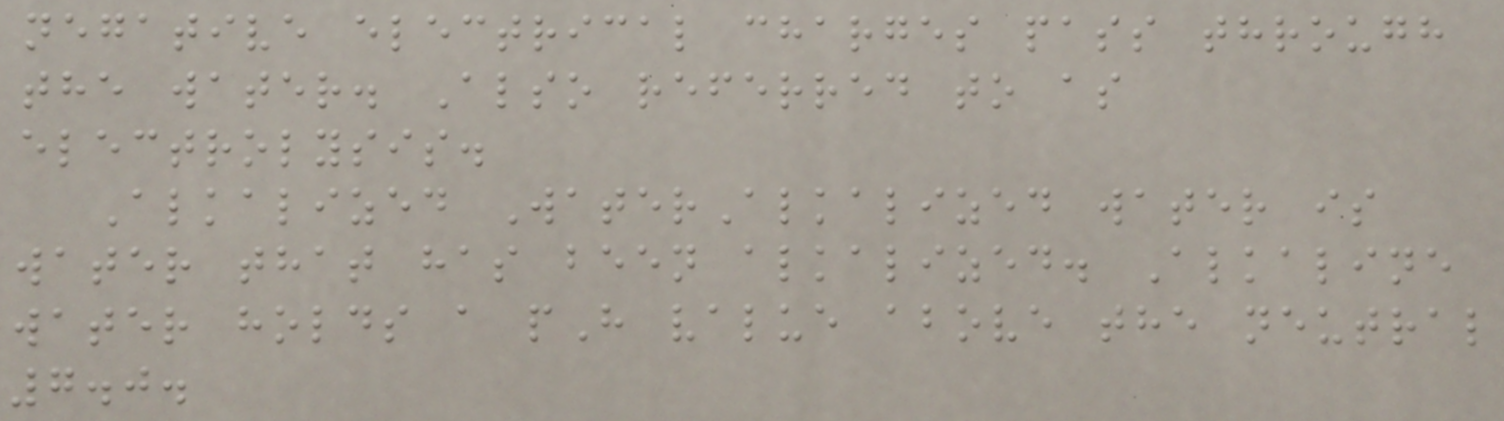negative electrical charges pass through
the water. Also referred to as
electrolysis.
Alkalized WaterAlkalized water is
water that has been alkalized. Alkaline
water holds a pH value above the neutral
7.0.
